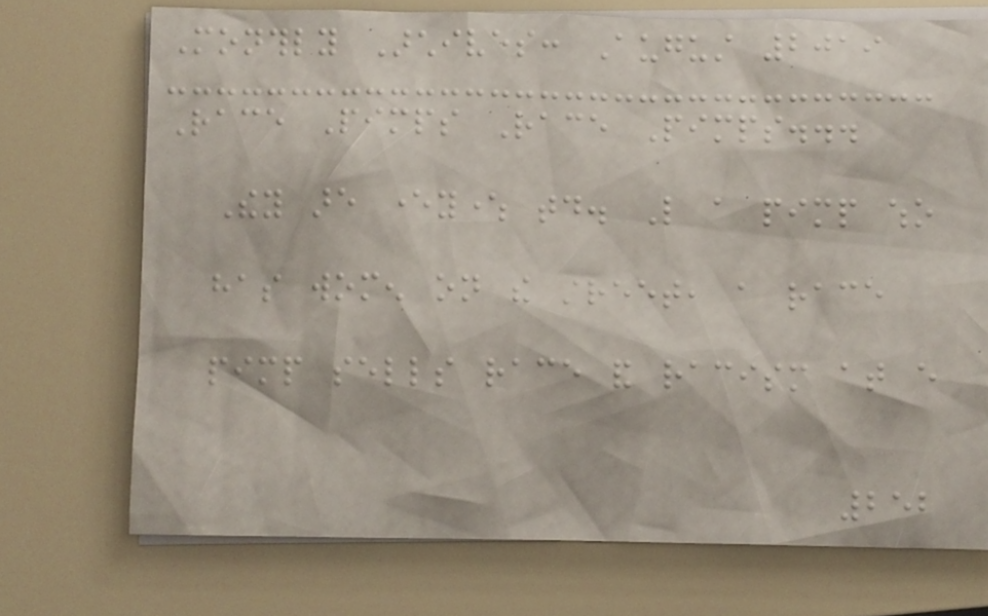Monthly Archives: August 2019
Race Pimps Race Pimps...
They are everywhere today. Like a pimp who
has women on the street, a race
pimp sells race and racism at every
252
